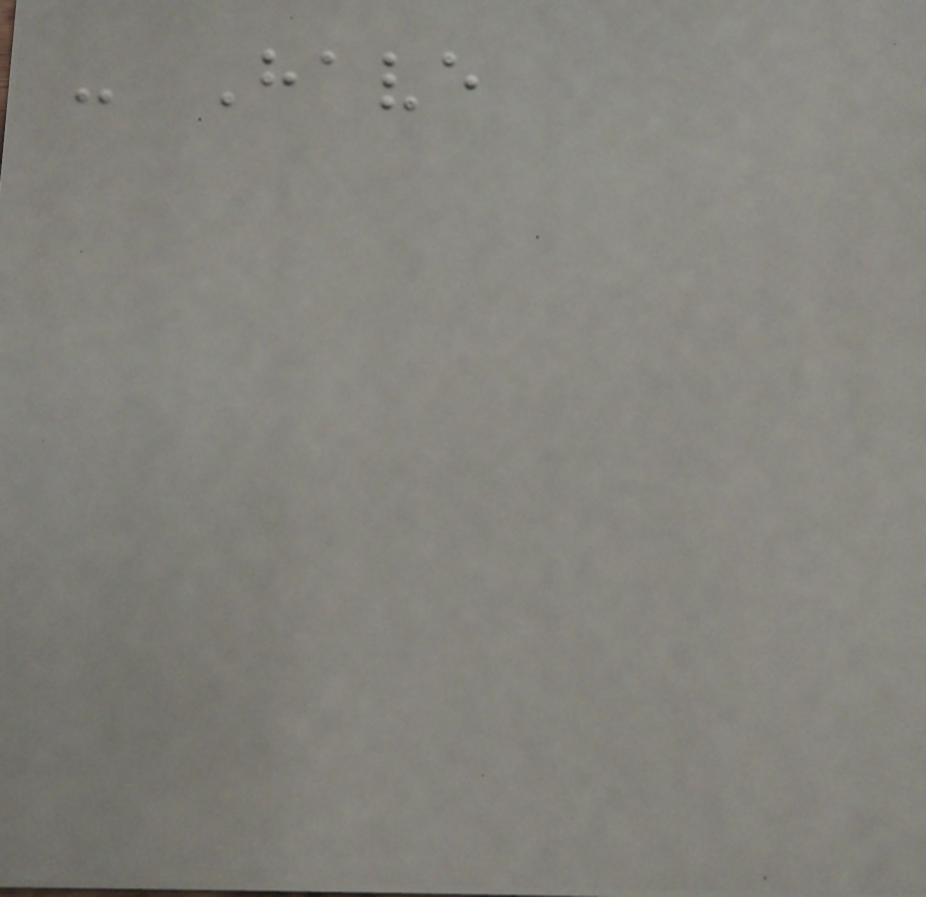- Have
